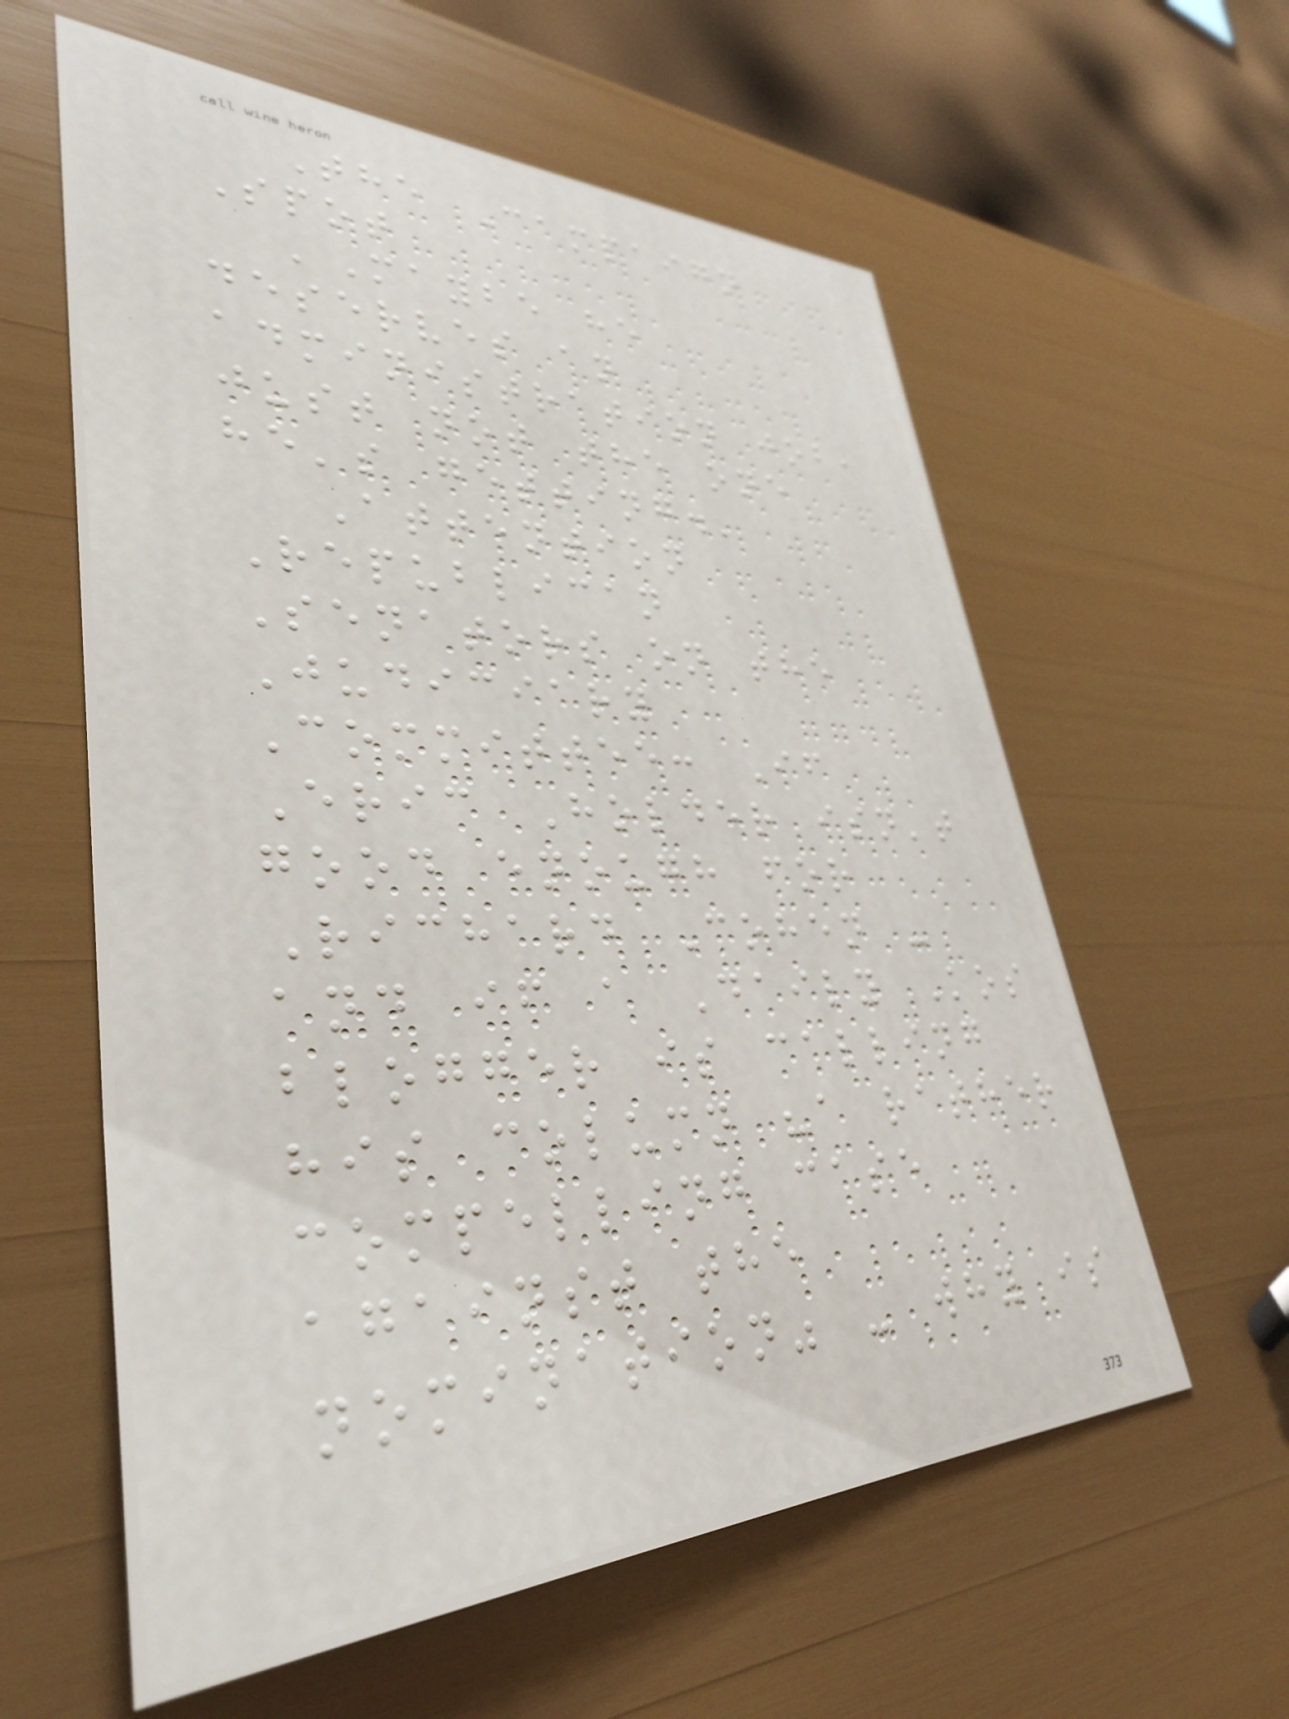The Campaign
Spot
'Maybe he
deserves an
administration job,
just not the one
he's getting.'
Attention
Republican
Senators on the
Judiciary
Committee: If
Eric Holder isn't
good enough for
Richard Cohen -
and if a Daily Kos
blogger is calling
his column "a rather
compelling case
against the
nomination" - why is
